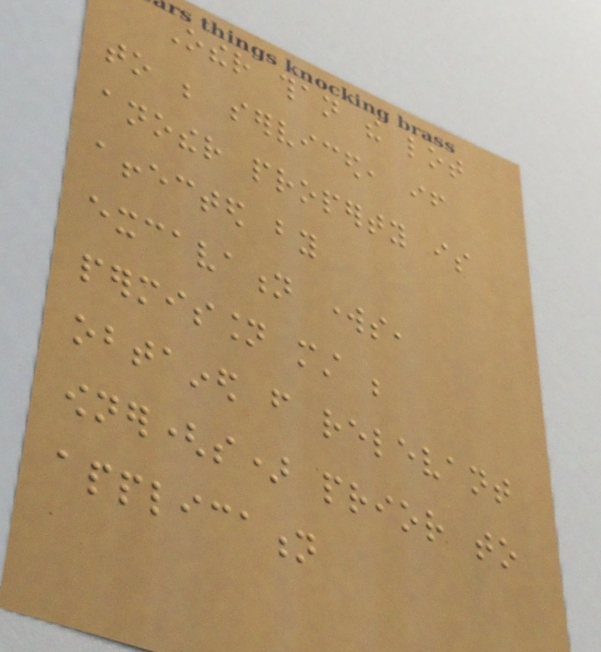Other than the lot
to be serviced, if
another property is
affected by
excavation works,
permission must be
obtained from relevant
owner(s) prior to
application
